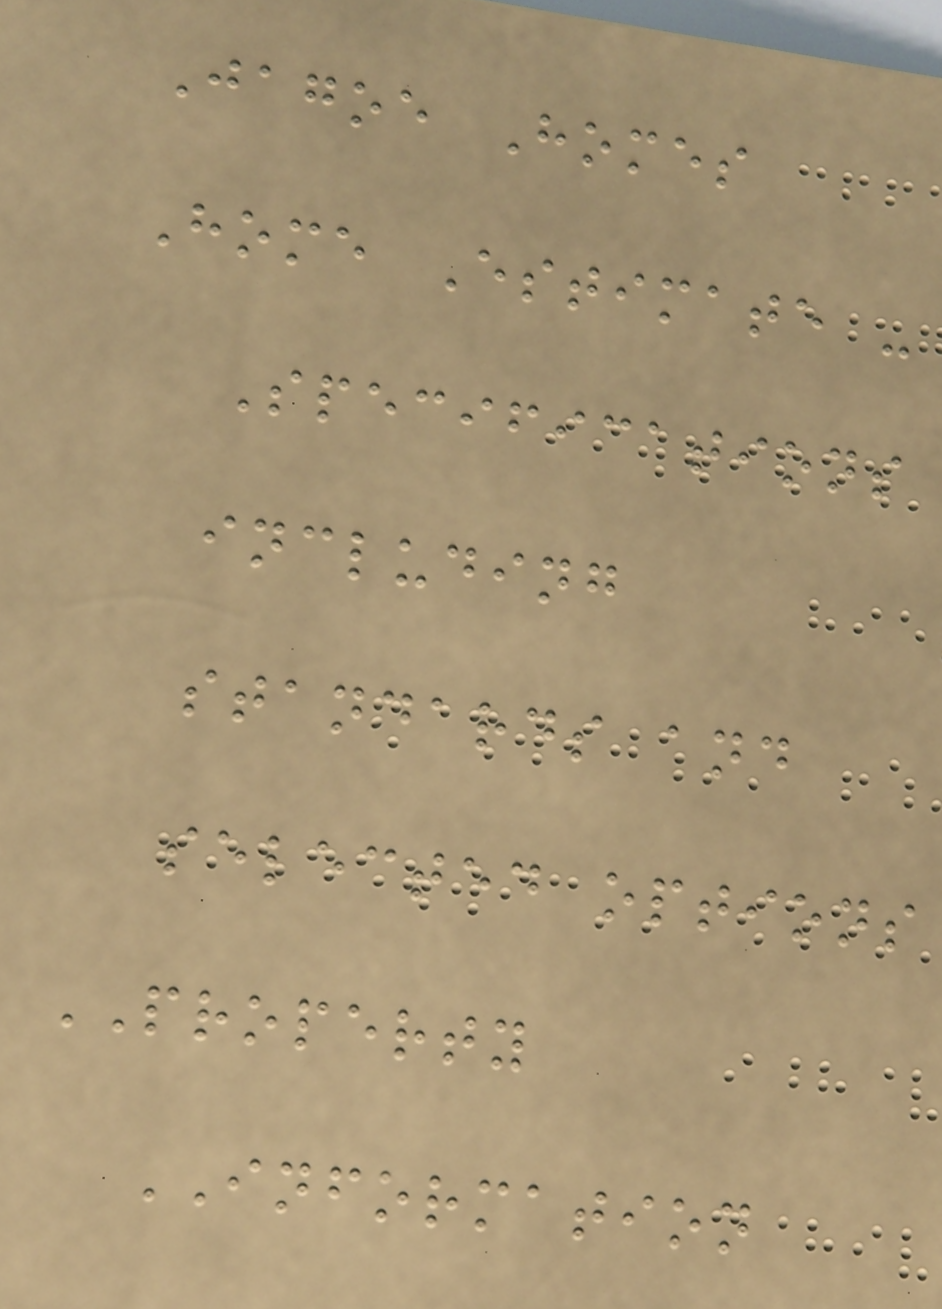Jagoe Homes
Home Estimate -
Specifications
including
standards and
selected options
PROPERTY
INFORMATION
